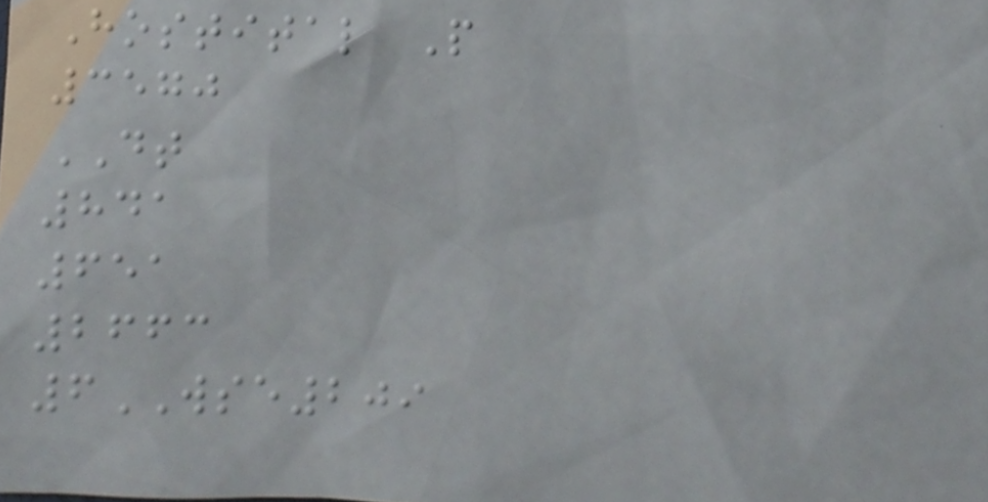Hostital P
3570
DT
841
651
2663
6WSE209
